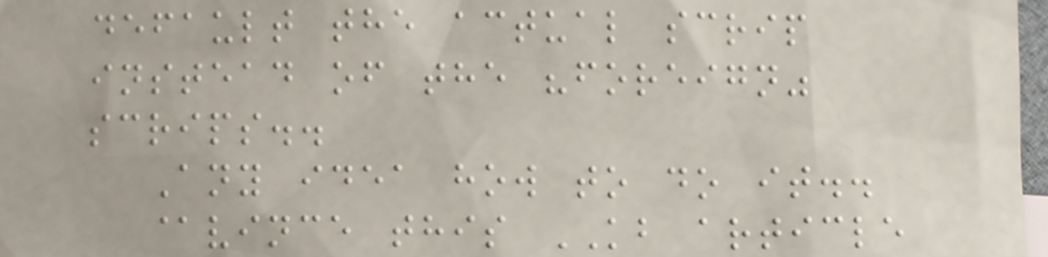default the actual scrip
instead of the "foreign"
scrips..
Any idea how to do it..
@vince this KB article
